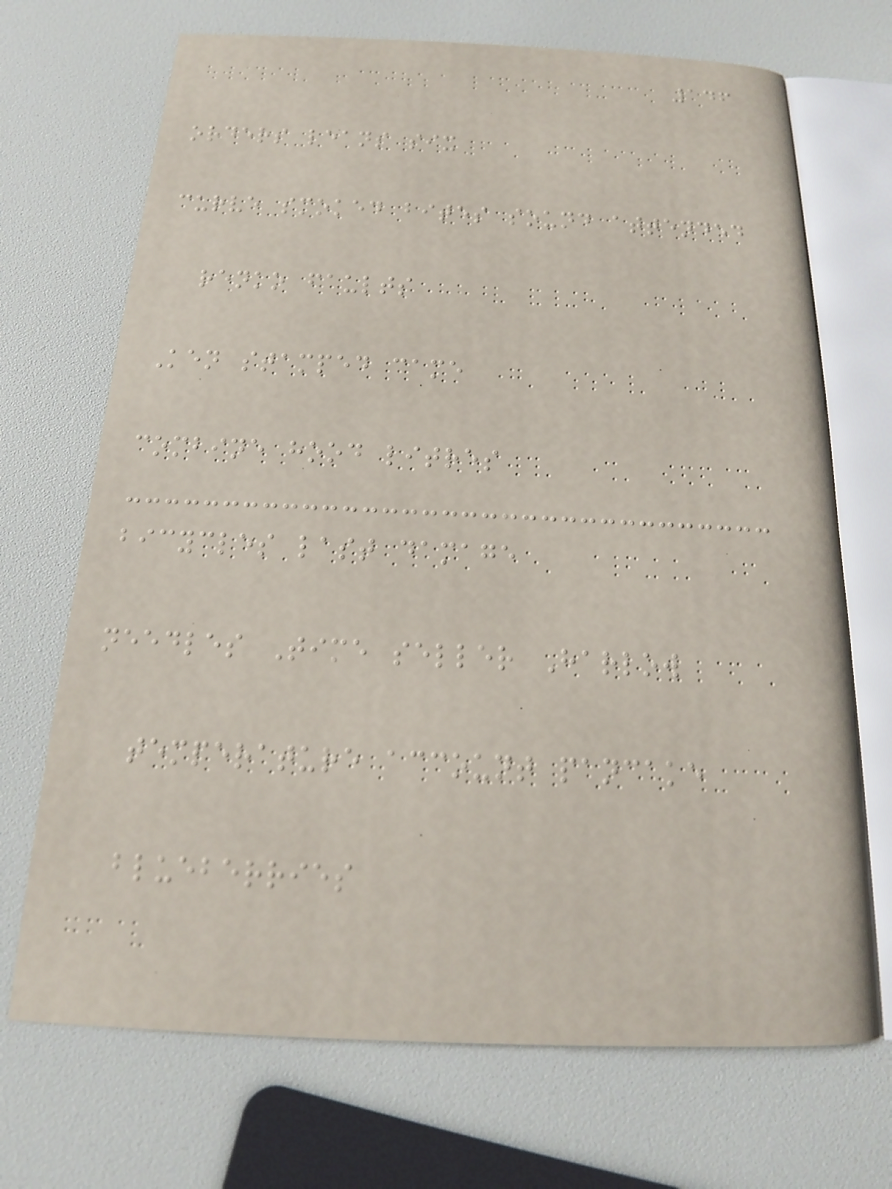146
orders leans six
curve smoked bites sound attended
renko faults
Ken stamped came
combine hood litres
bicycles last damage
needles Time seller Harlow
temperature account pancake
blueberries
